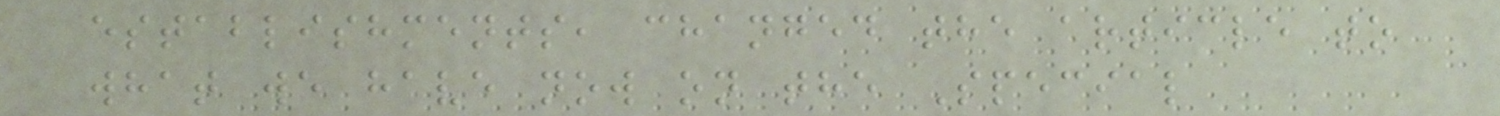establishments, changed the article to
what we have now on the Special
